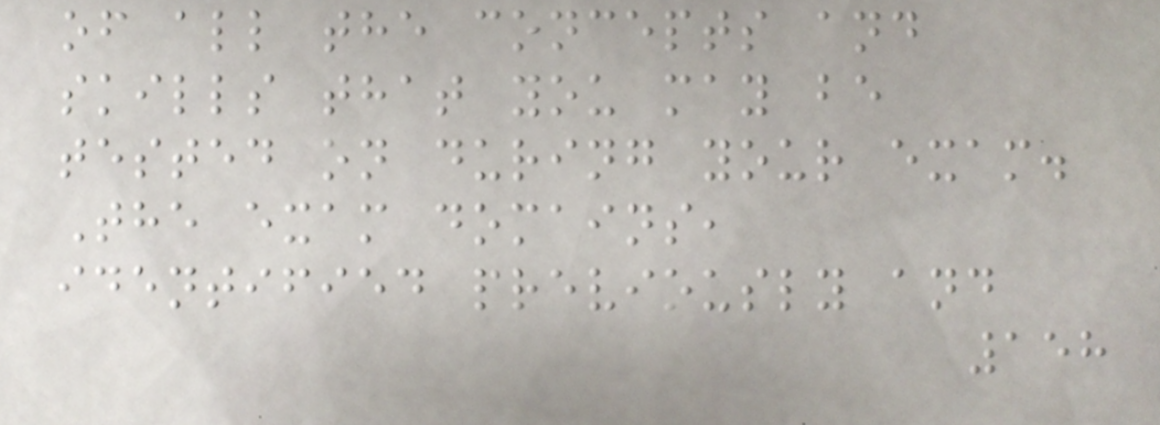of all the concepts and
skills that you may be
tested on during your exam.
The exam domains,
identified previously and
158
